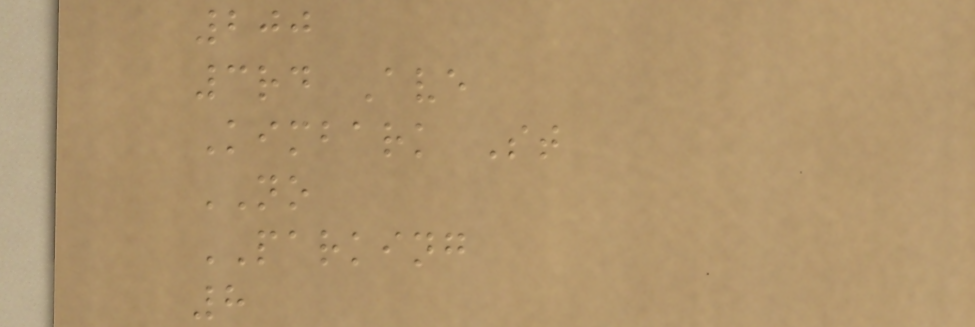200
3rd Ave
Kimbark St
NO
PARKING
8
